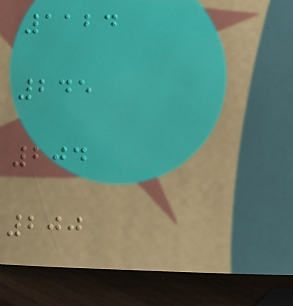1124
245
204
200
